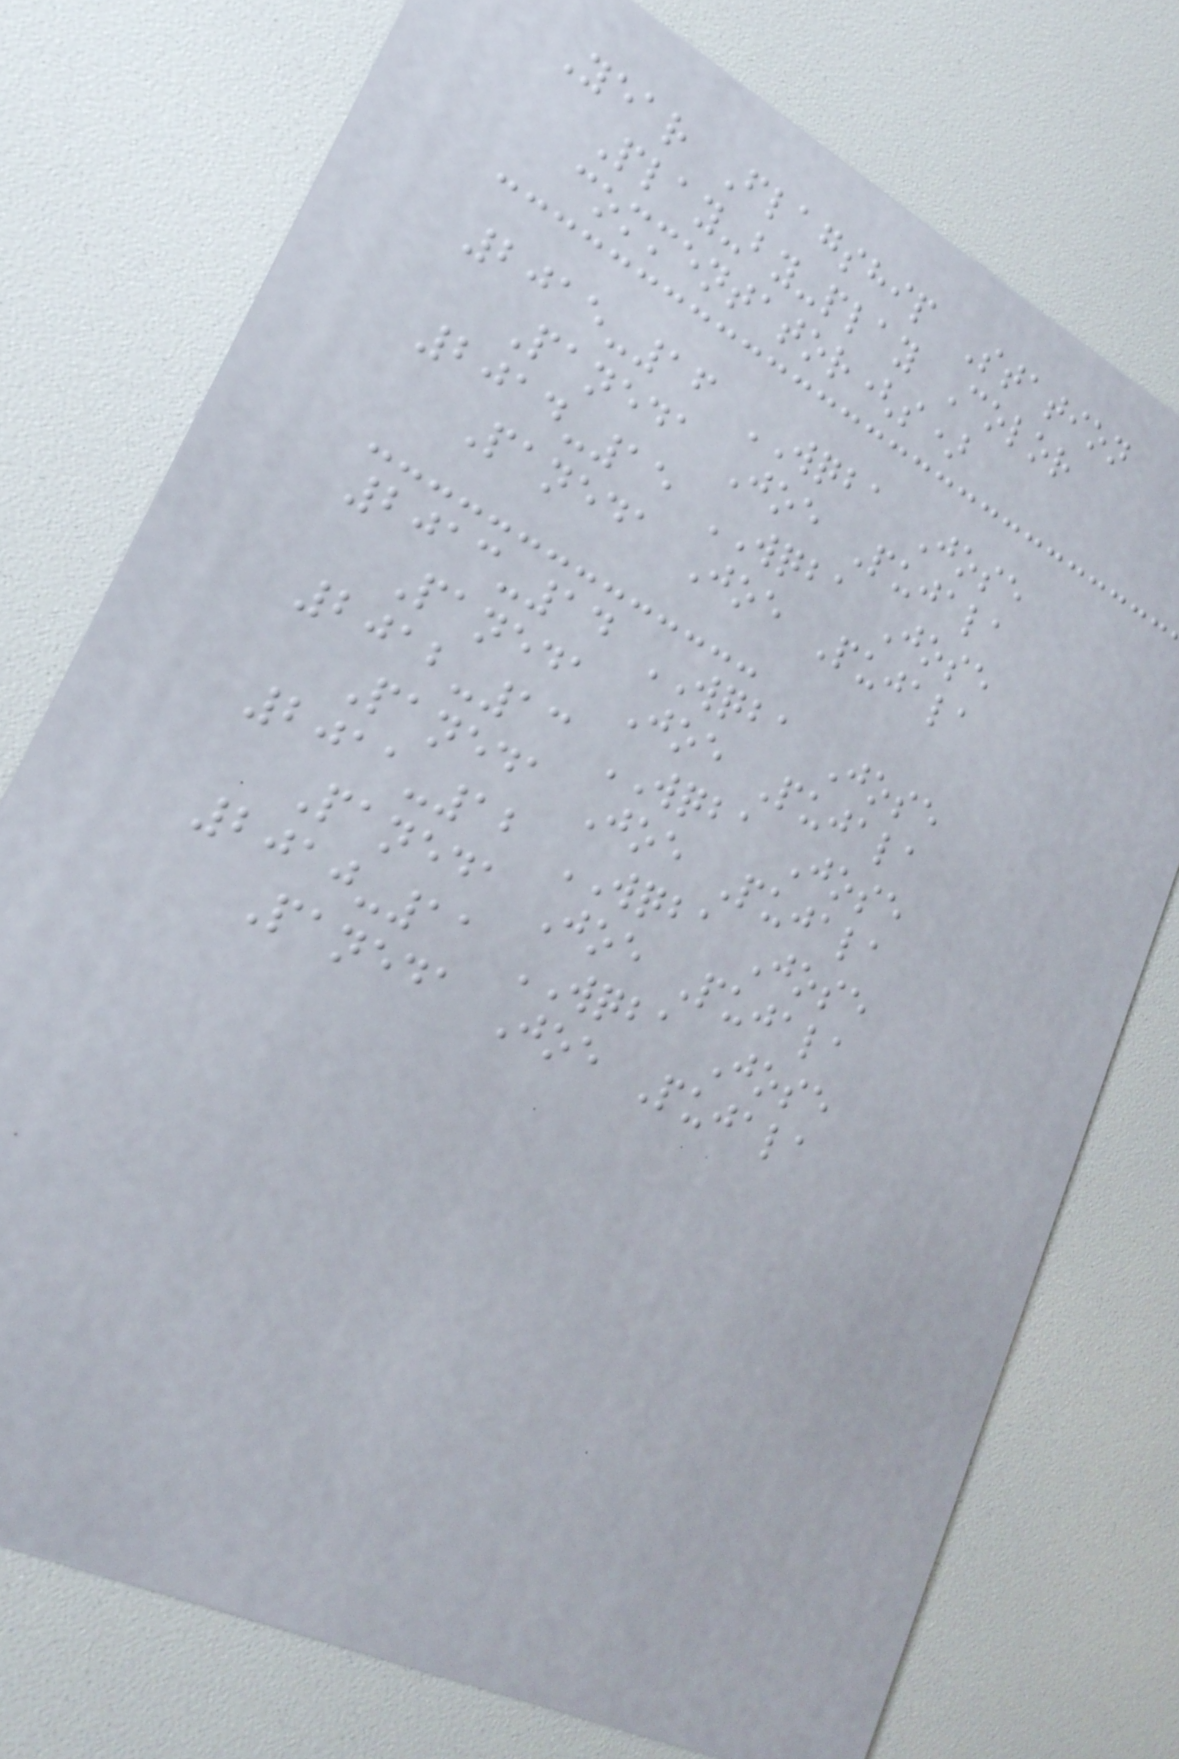Year Flagship Station
Play-by-play Color
commentator(s)
2015-16 WQBA Jose
Paneda Joe Pujala
2014-15 WQBA Jose
Paneda Joe Pujala
2013-14 WQBA Jose
Paneda Joe Pujala
2012-13 WQBA Jose
Paneda Joe Pujala
2011-12 WQBA Jose
Paneda Joe Pujala
2010-11 WQBA Jose
Paneda Joe Pujala
